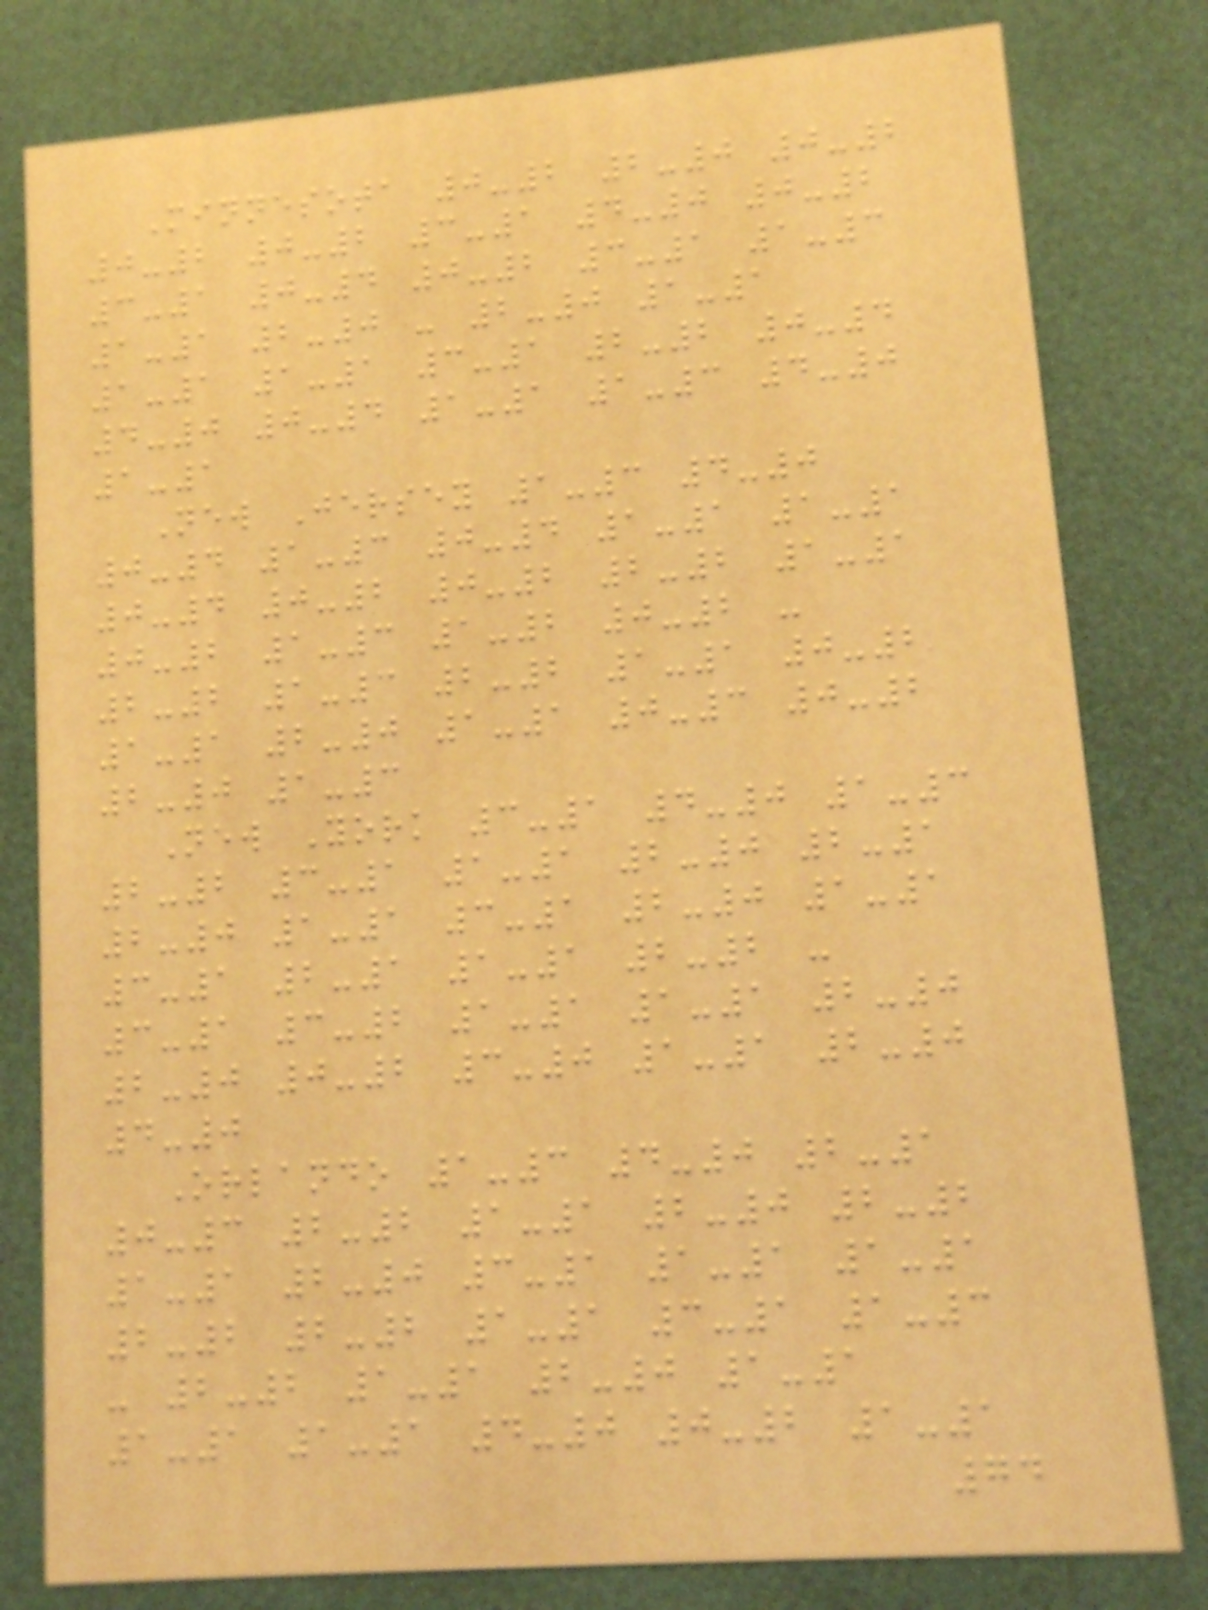Minnesota 0-2 2-0 0-2
0-2 0-2 3-1 4-0 0-2
3-1 0-4 0-2 3-1 1-3
1-1 2-0 - 2-0 1-1
1-1 1-1 3-1 2-2 0-4
4-0 0-4 1-1 1-3 4-0
1-1
New Jersey 1-3 4-0
0-4 1-3 0-4 1-1 1-1
0-4 0-2 0-2 2-2 1-1
0-2 1-3 1-2 0-2 -
2-2 1-3 2-2 1-1 0-2
1-1 2-0 1-1 0-3 0-2
2-0 1-3
New York 3-1 4-0 1-3
2-2 3-1 1-1 2-0 2-1
2-0 1-1 3-1 2-0 1-1
3-1 2-1 1-1 2-2 -
3-1 3-2 1-1 1-1 2-0
2-0 0-2 3-0 1-1 2-0
4-0
Orlando 1-3 4-0 2-1
0-3 2-2 1-1 2-0 2-2
1-1 2-0 3-1 1-1 1-1
2-2 2-2 1-1 3-1 1-3
- 2-2 1-1 2-0 1-1
1-1 1-1 4-0 0-2 1-1
74
